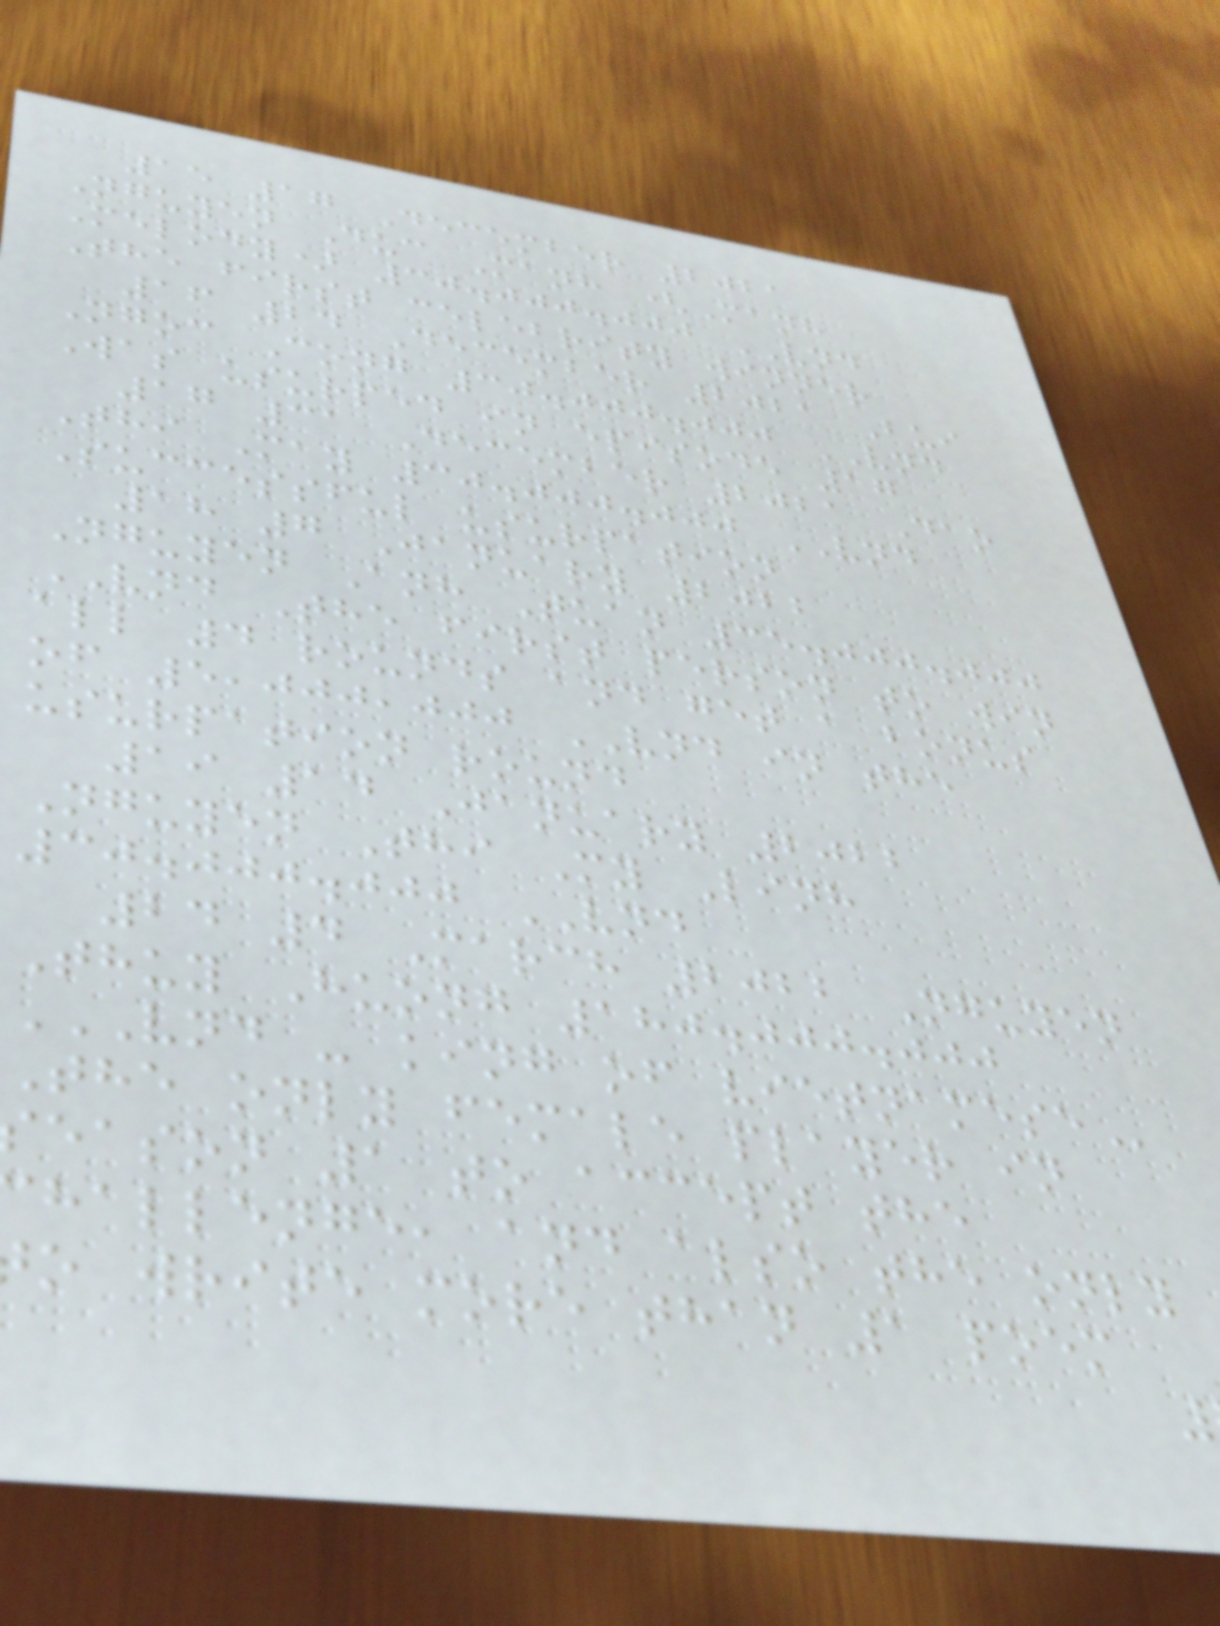15 17 December 2021
Nguyen Duc Manh (Manh
Melody) 30.000.000 VND
The first celebrity winner
16 24 December 2021 Bui
Ngoc Cong 30.000.000 VND
Was usurped in episode 17
17 31 December 2021 Dao
Thi May 30.000.000 VND
Successful usurpation
18 7 January 2022
Nguyen Anh Tuan 35.000.000
VND The first person to win
all 4 rounds and get a bonus
of 5,000,000 VND in the
usurpation round
19 14 January 2022
Nguyen Thi My Linh
30.000.000 VND
24 4 March 2022 Nguyen
Thuy Huong 180.000.000
VND - KING OF VIETNAMESE
The only female player in
eason 1 to accept the
hallenge, and also the only
o write more than 1 poem
